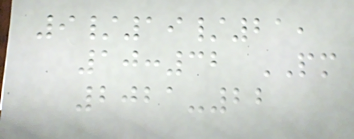9/19/21,
10:32 PM
2021-22
